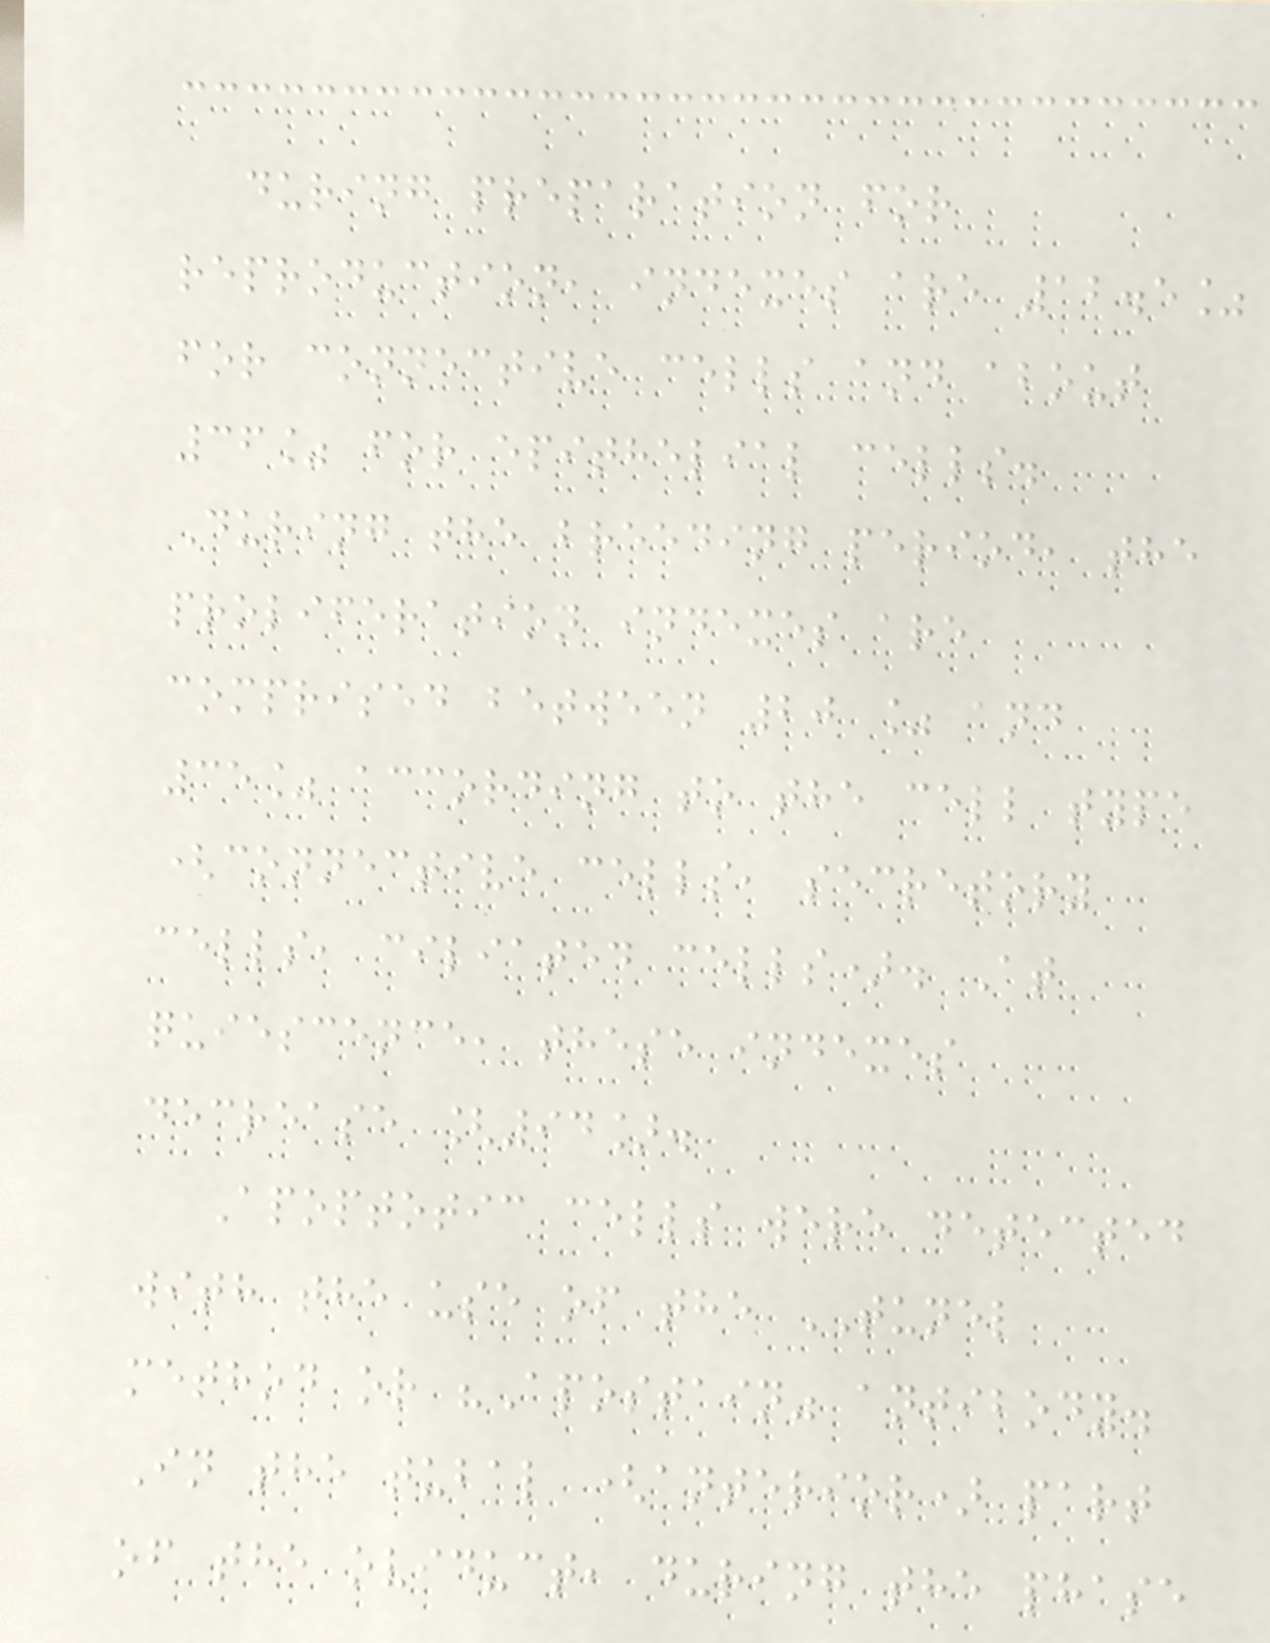during preparation for
reproduction, indexes are 12.5%
for connective cells and about
36% for epithelial cells.
During the breeding period, the
proliferation indexes are
comprised between 20 % and
35% according to the cell type
(connective cells, secretory
cells, ciliated cells). At
quiescence, these indexes
decrease [94].
Apoptotic cells were detected
with the use of the TUNEL
method or "Apostain" antibody.
In the tubal (anterior) part
of the oviduct, during the phase
